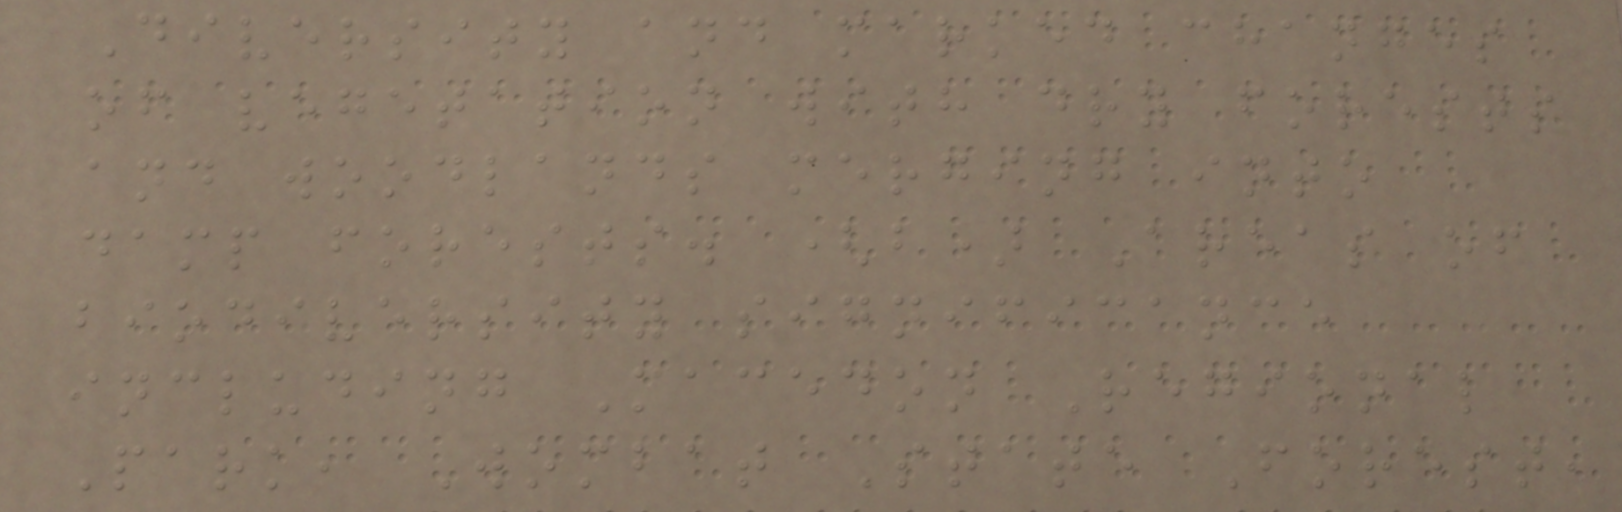Diversity and marked changes
of vegetation with dry forests
and woodlands merging into
damp forests. (b) Areas of
biodiversity significance
including Macedon Regional
Park, Wombat State Forest,
